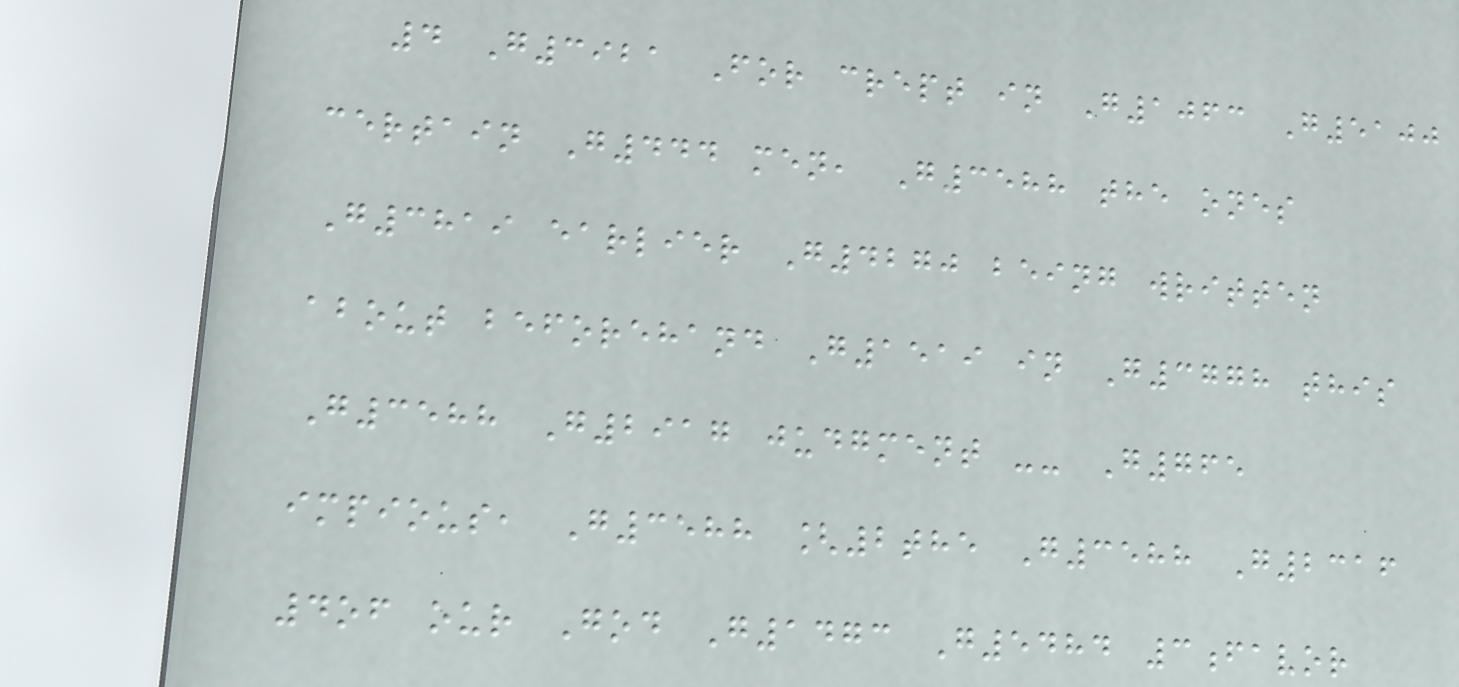4 G3921 For crept in G1063 G5100
certain G444 men, G3588 the ones
G3819 earlier G4270 being written
about beforehand G1519 in G3778 this
G3588 G2917 judgment -- G765
impious, G3588 [2the G3588 G2316
4of our God G1473 G5484 3favor
